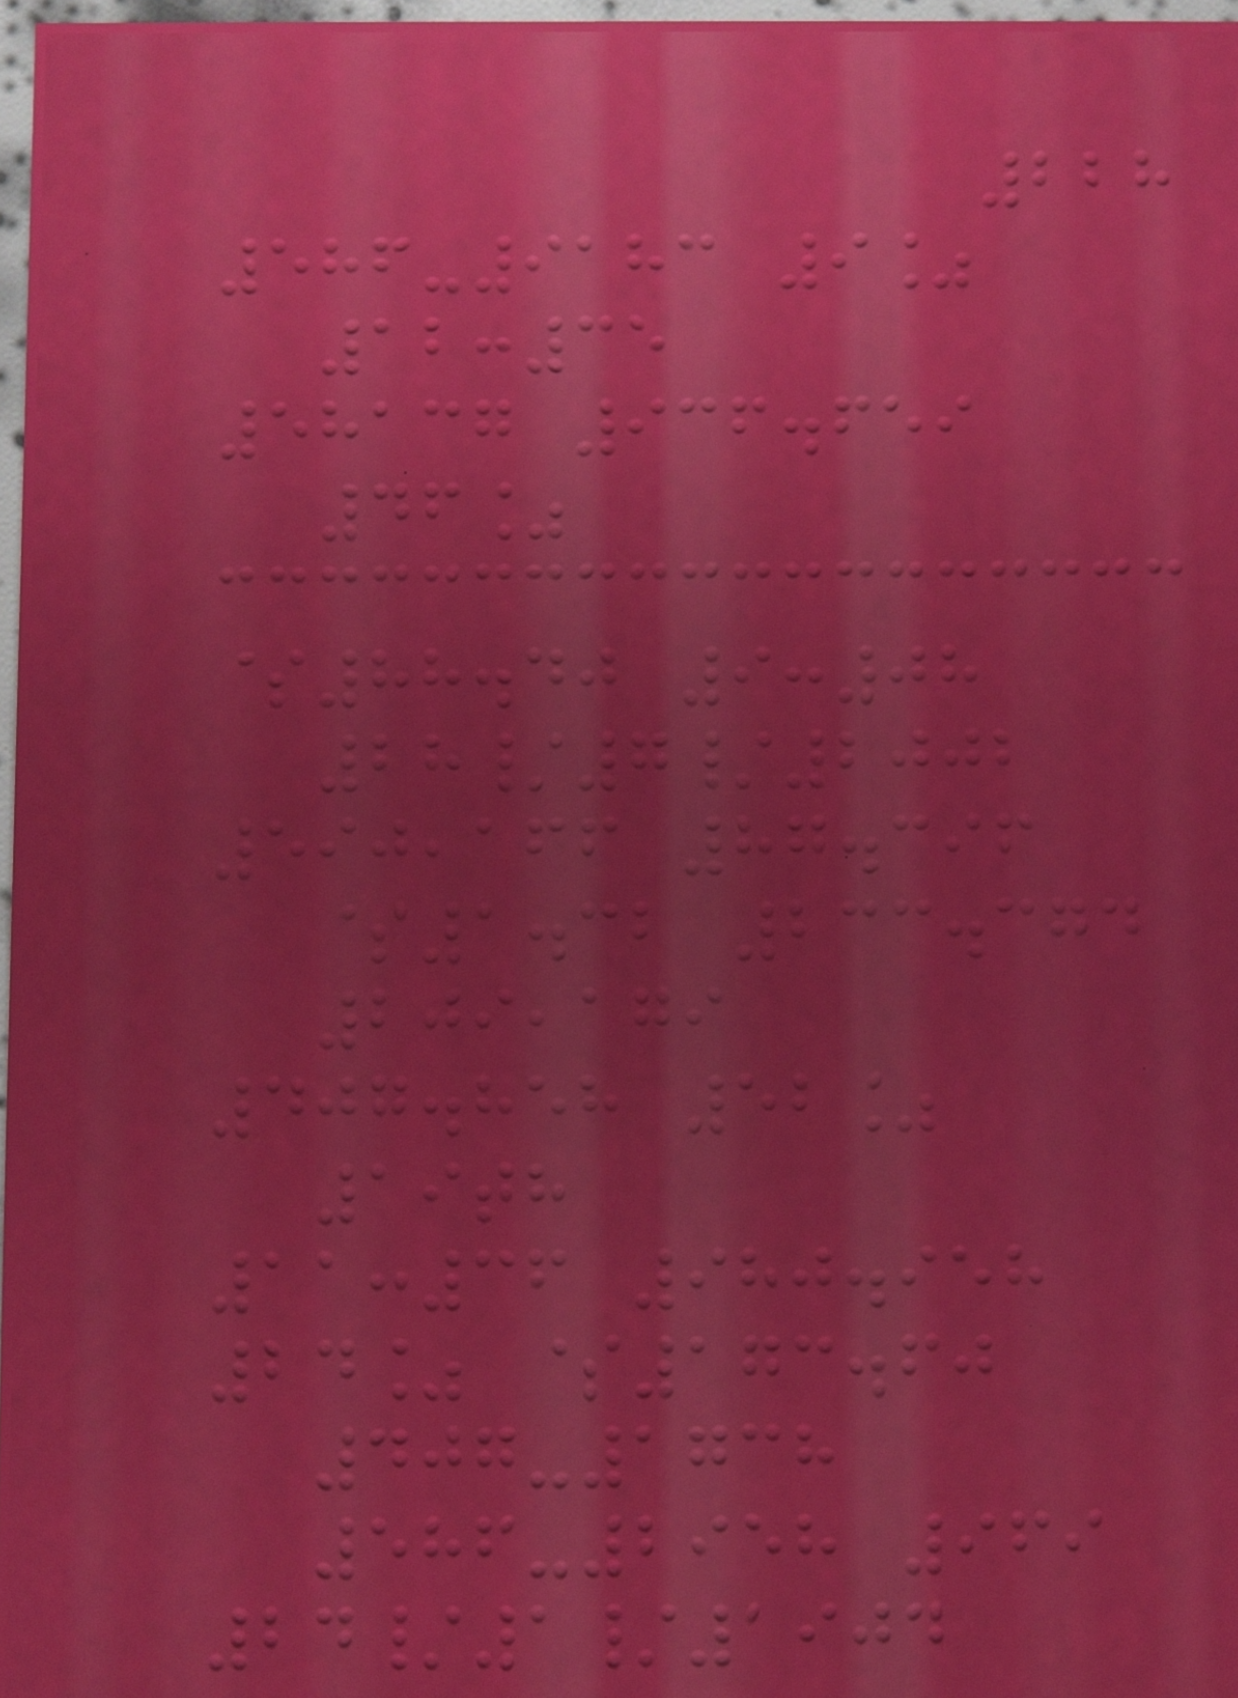228
586-9183 9%
12:35
58137 936.659
46%
$88.40 9:08
28/7/2002
590,166 87.396
$1.32 233.374
209,179
407.858 52%
19th
11:36 980.958
24% $173.60
407-1738
586-2958 969
24/1/1904
